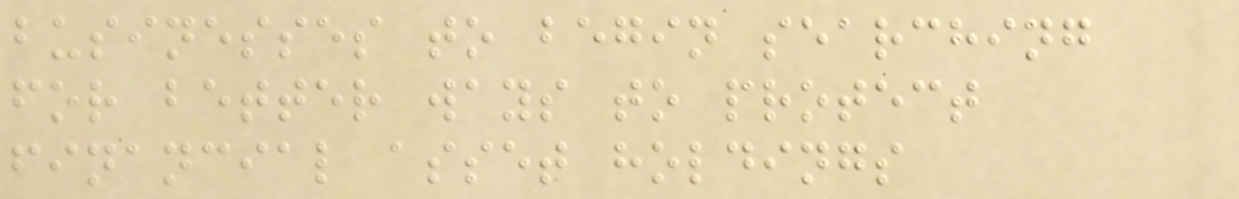businesses to begin searching
for better ways to protect
financial asset holdings
